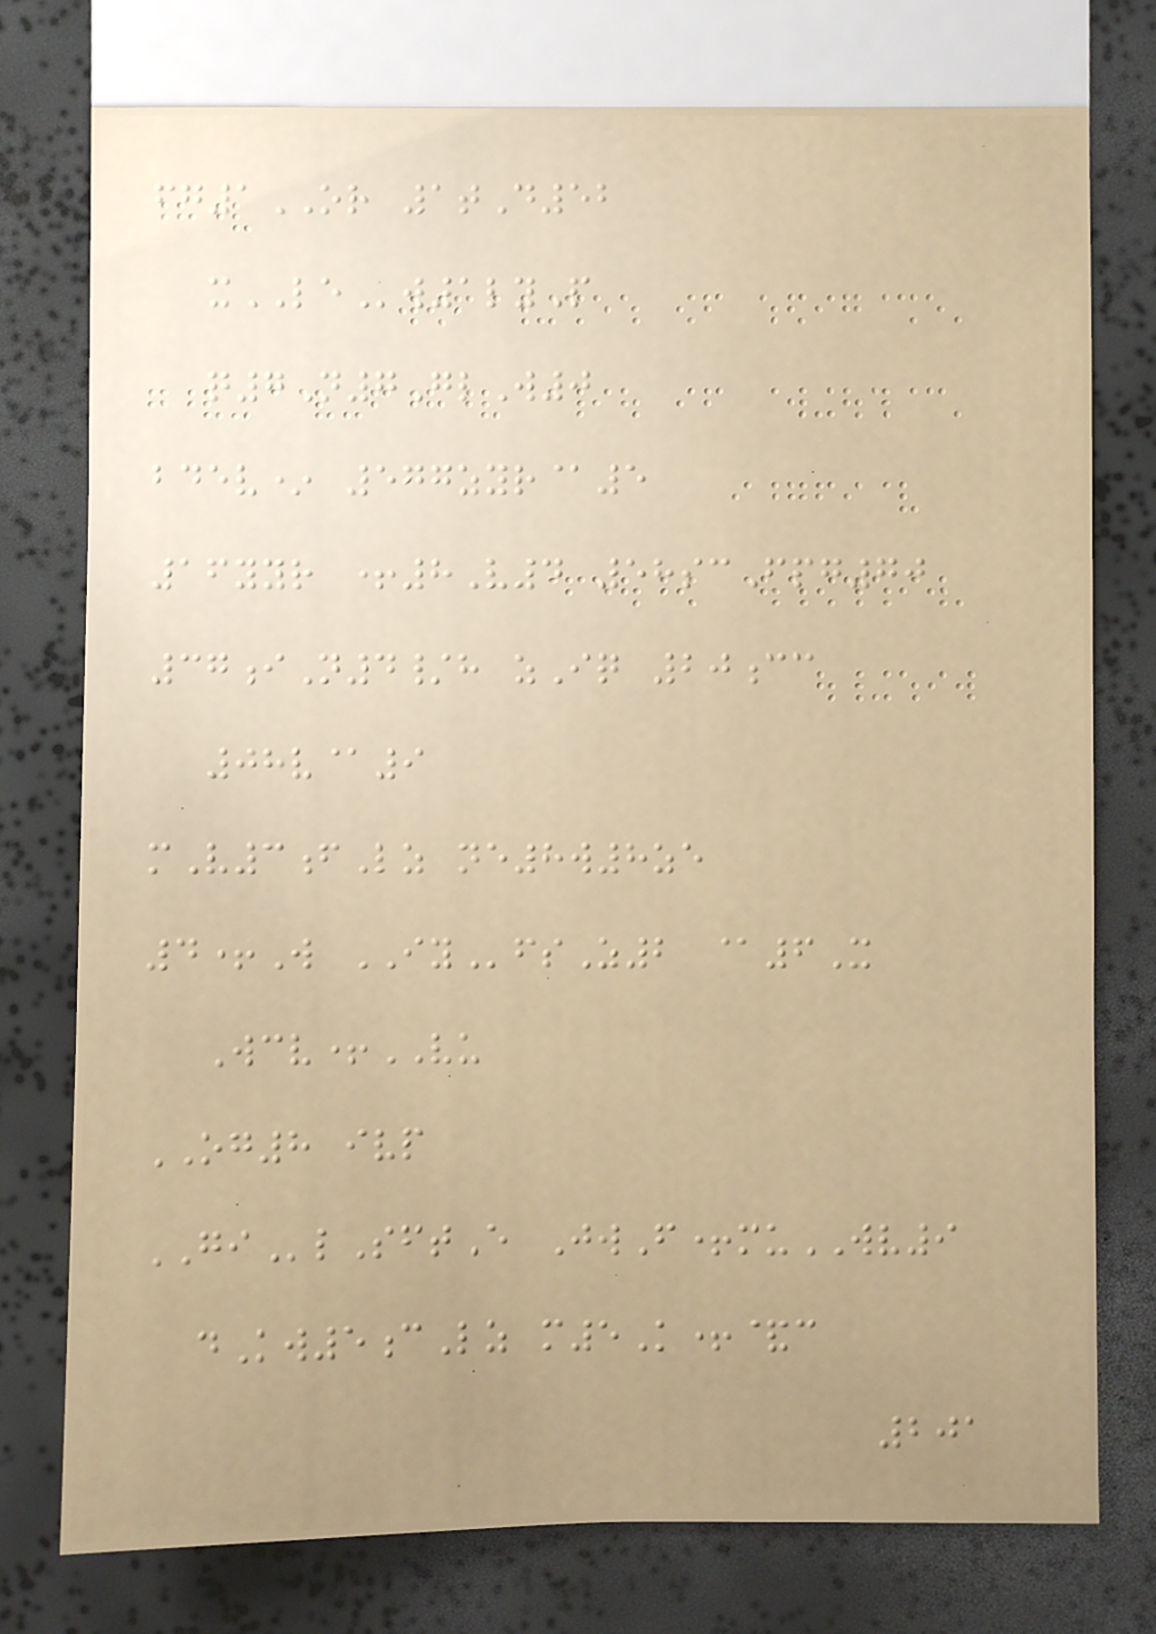fg1OR 1tD52
xLEw1lyP
q7N7GlW0
bdev* 577zyr@5
16yyr +8V4 58scFpg70
37iN4/h zIq 20cc
08v@9
mV3fLz ne8w8ze
4+W IYfsZ2 @6X
Wcv+VU
OG8 ivp
GIlSftE JwF+muWV9
dKw5cLz m5K+&c
201
